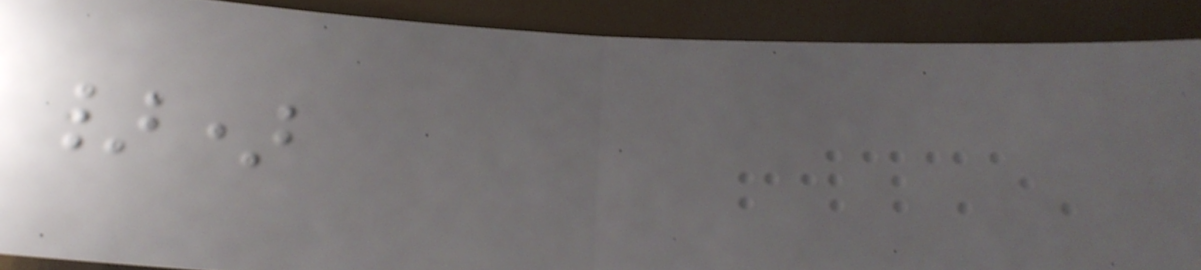})
